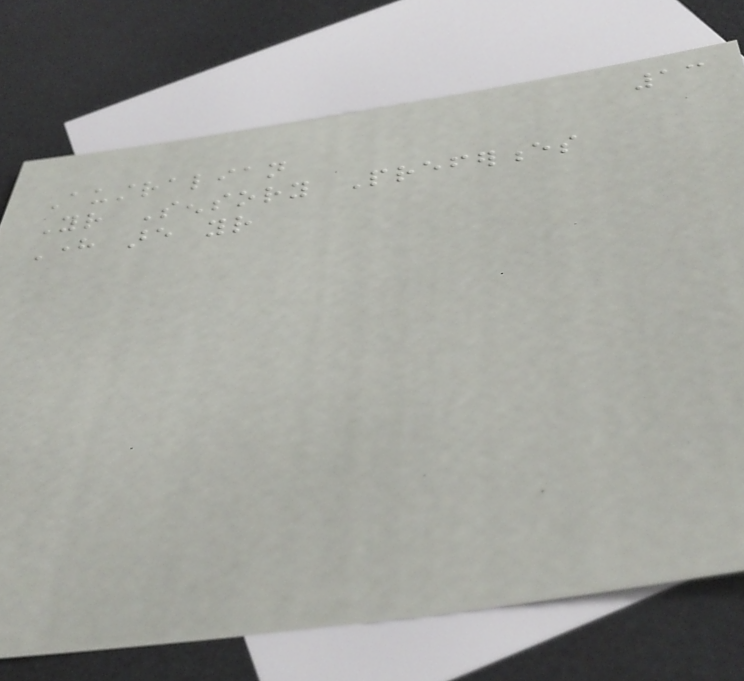13
Australian
Your Sensory Preferences
Here are your
